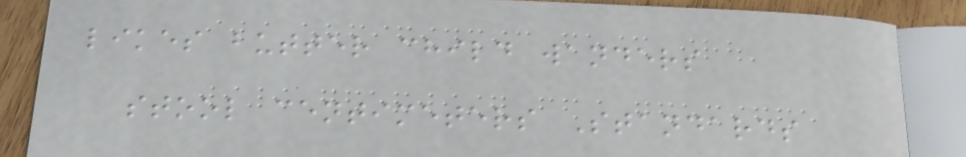likes butter child wanders
stool centimeters Standards
